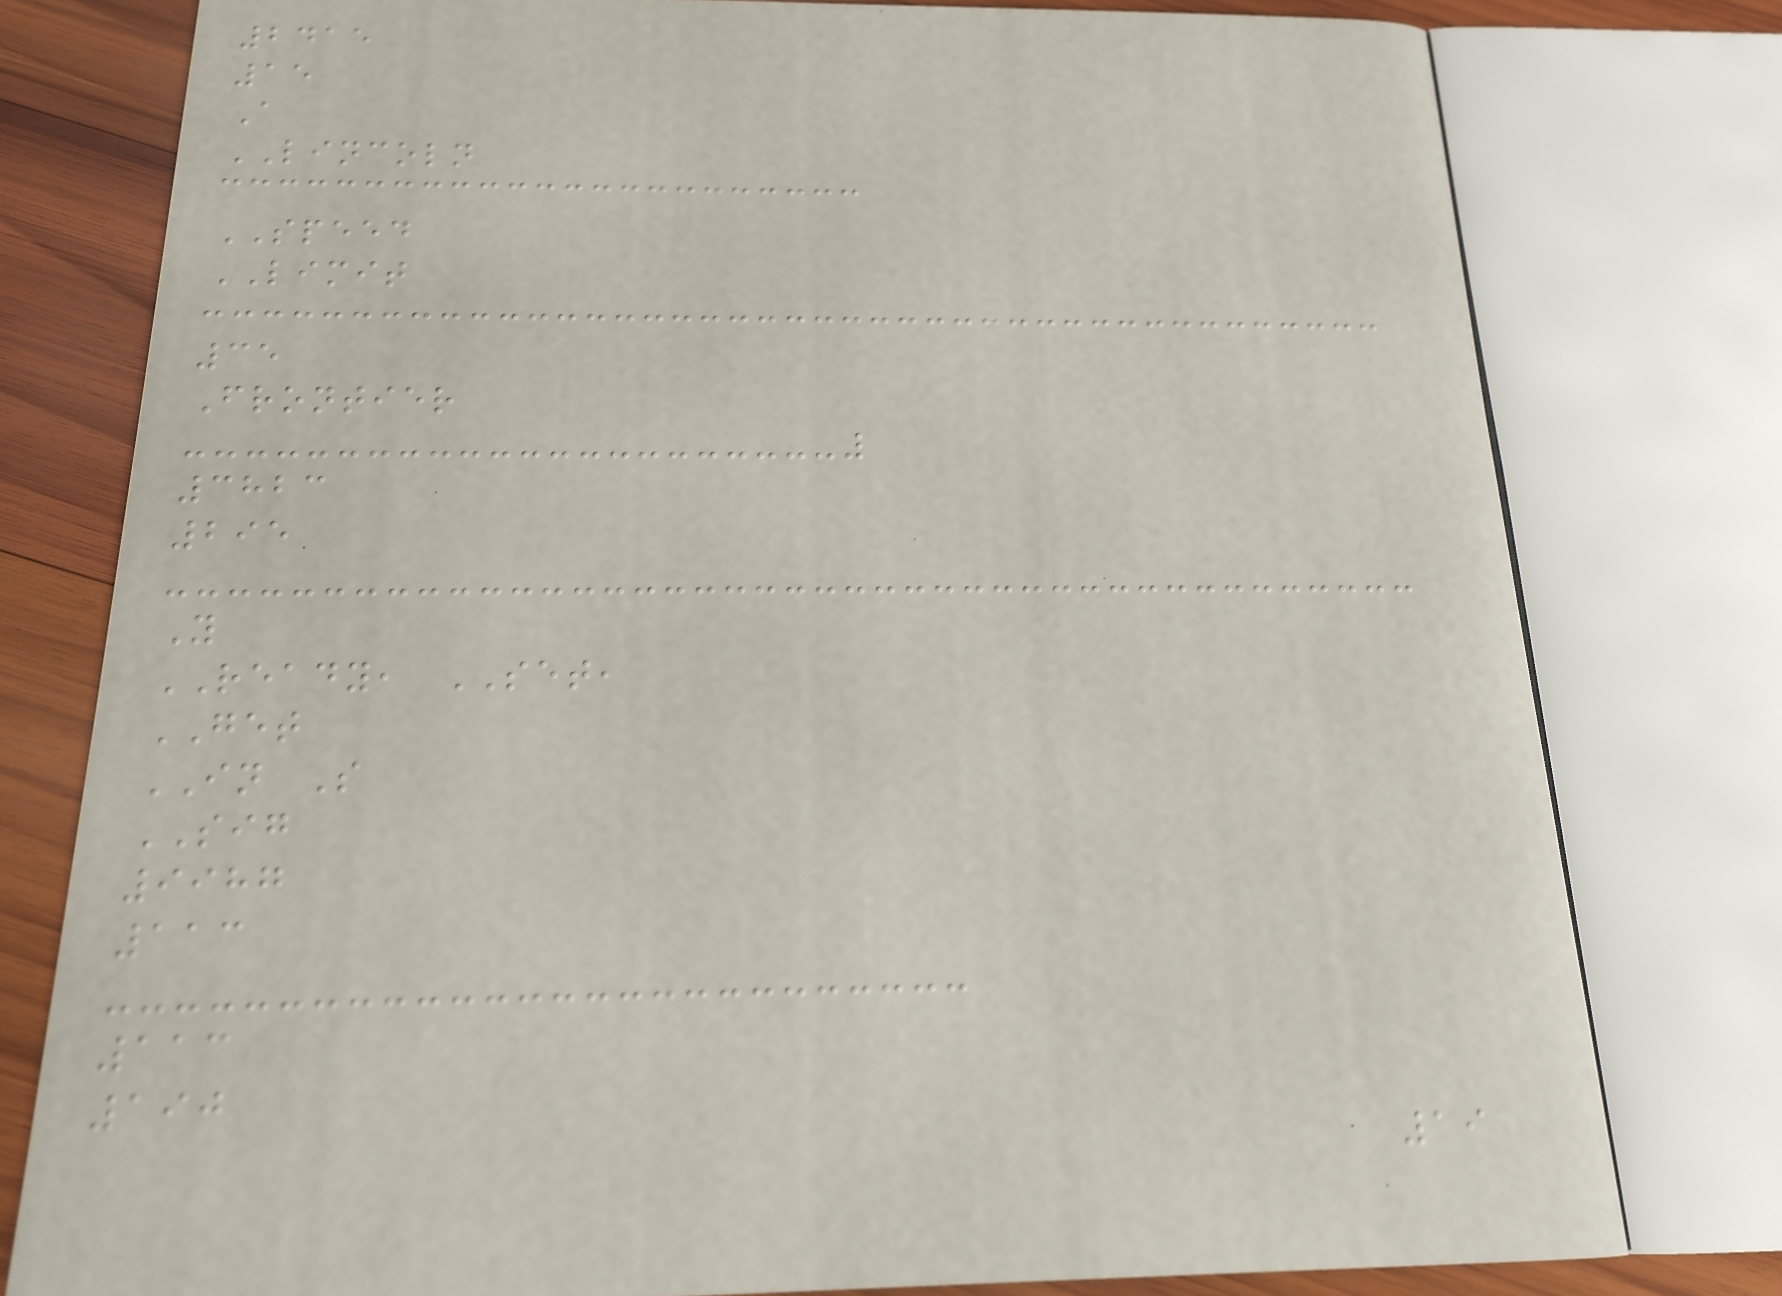2415
15
A
LINCOLN
SPEED
LIMIT
35
Frontier
3823
295
Y
READY, SET,
GET
IN S
SIG
9987
113
113
190
19
